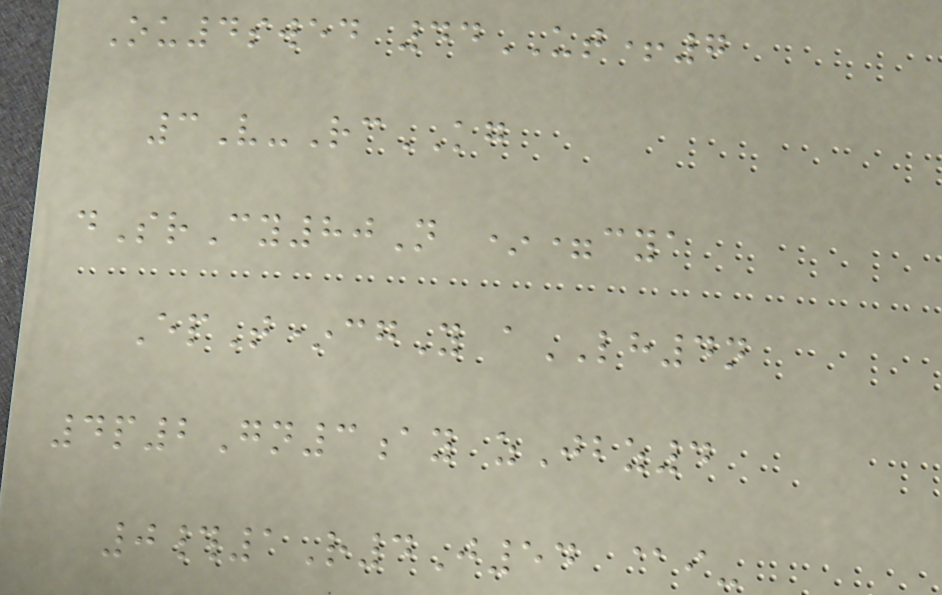Ou4swed 44UT+7
3V-RcKG
dSrCy80N *=cya
EpT*cgY aLH4n
4p2Gn3ay zJbz4
0#1R4J54 @i-
